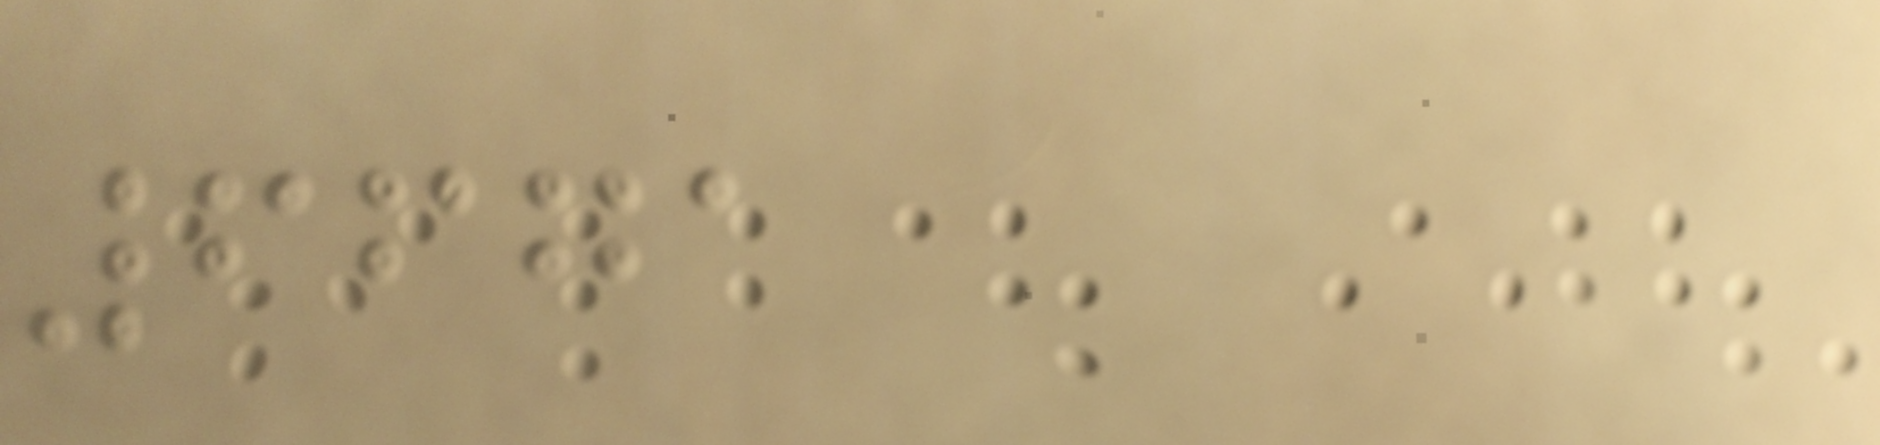6671
